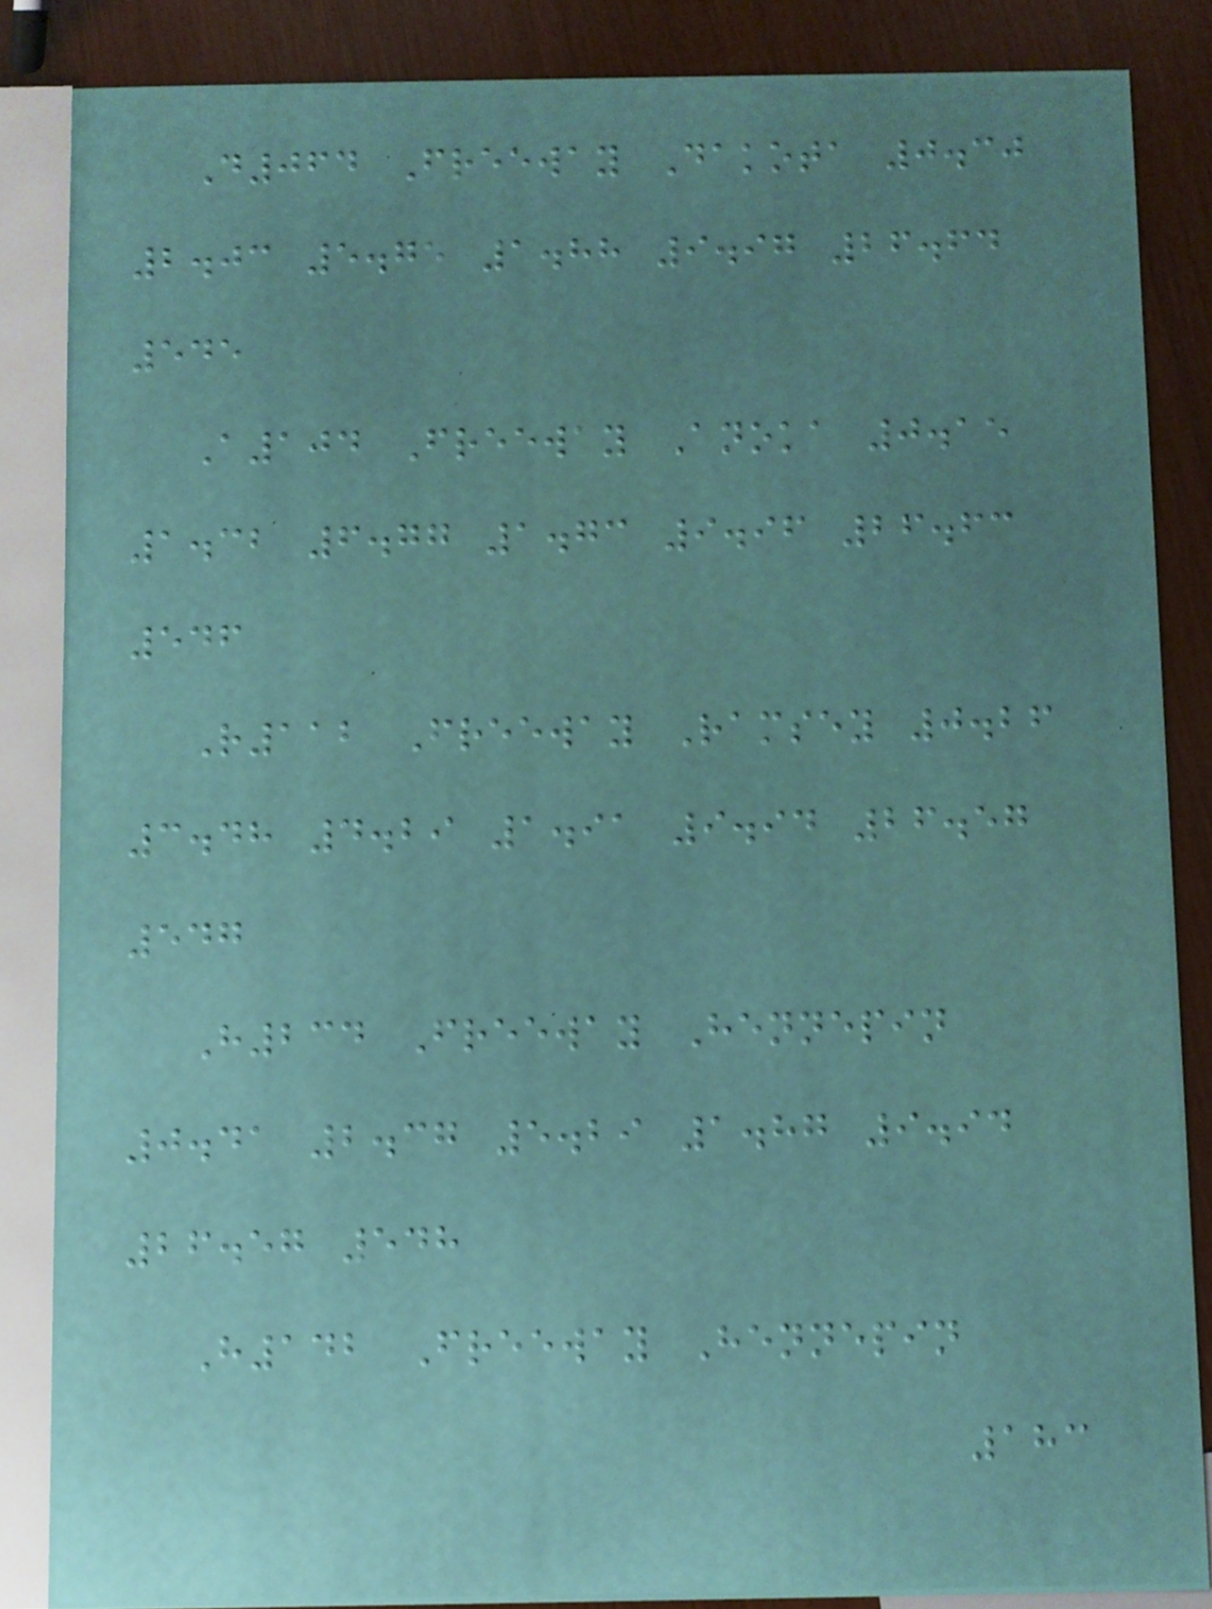D064 Freeway Dakota 0.30
2.03 5.75 1.88 9.97 26.64
545
A104 Freeway Anoka 0.15
1.32 6.77 1.73 9.96 26.63
546
R112 Freeway Ramsey 0.26
3.48 4.29 1.91 9.94 26.57
547
H234 Freeway Hennepin
0.41 2.37 5.29 1.87 9.94
26.57 548
H142 Freeway Hennepin
183
